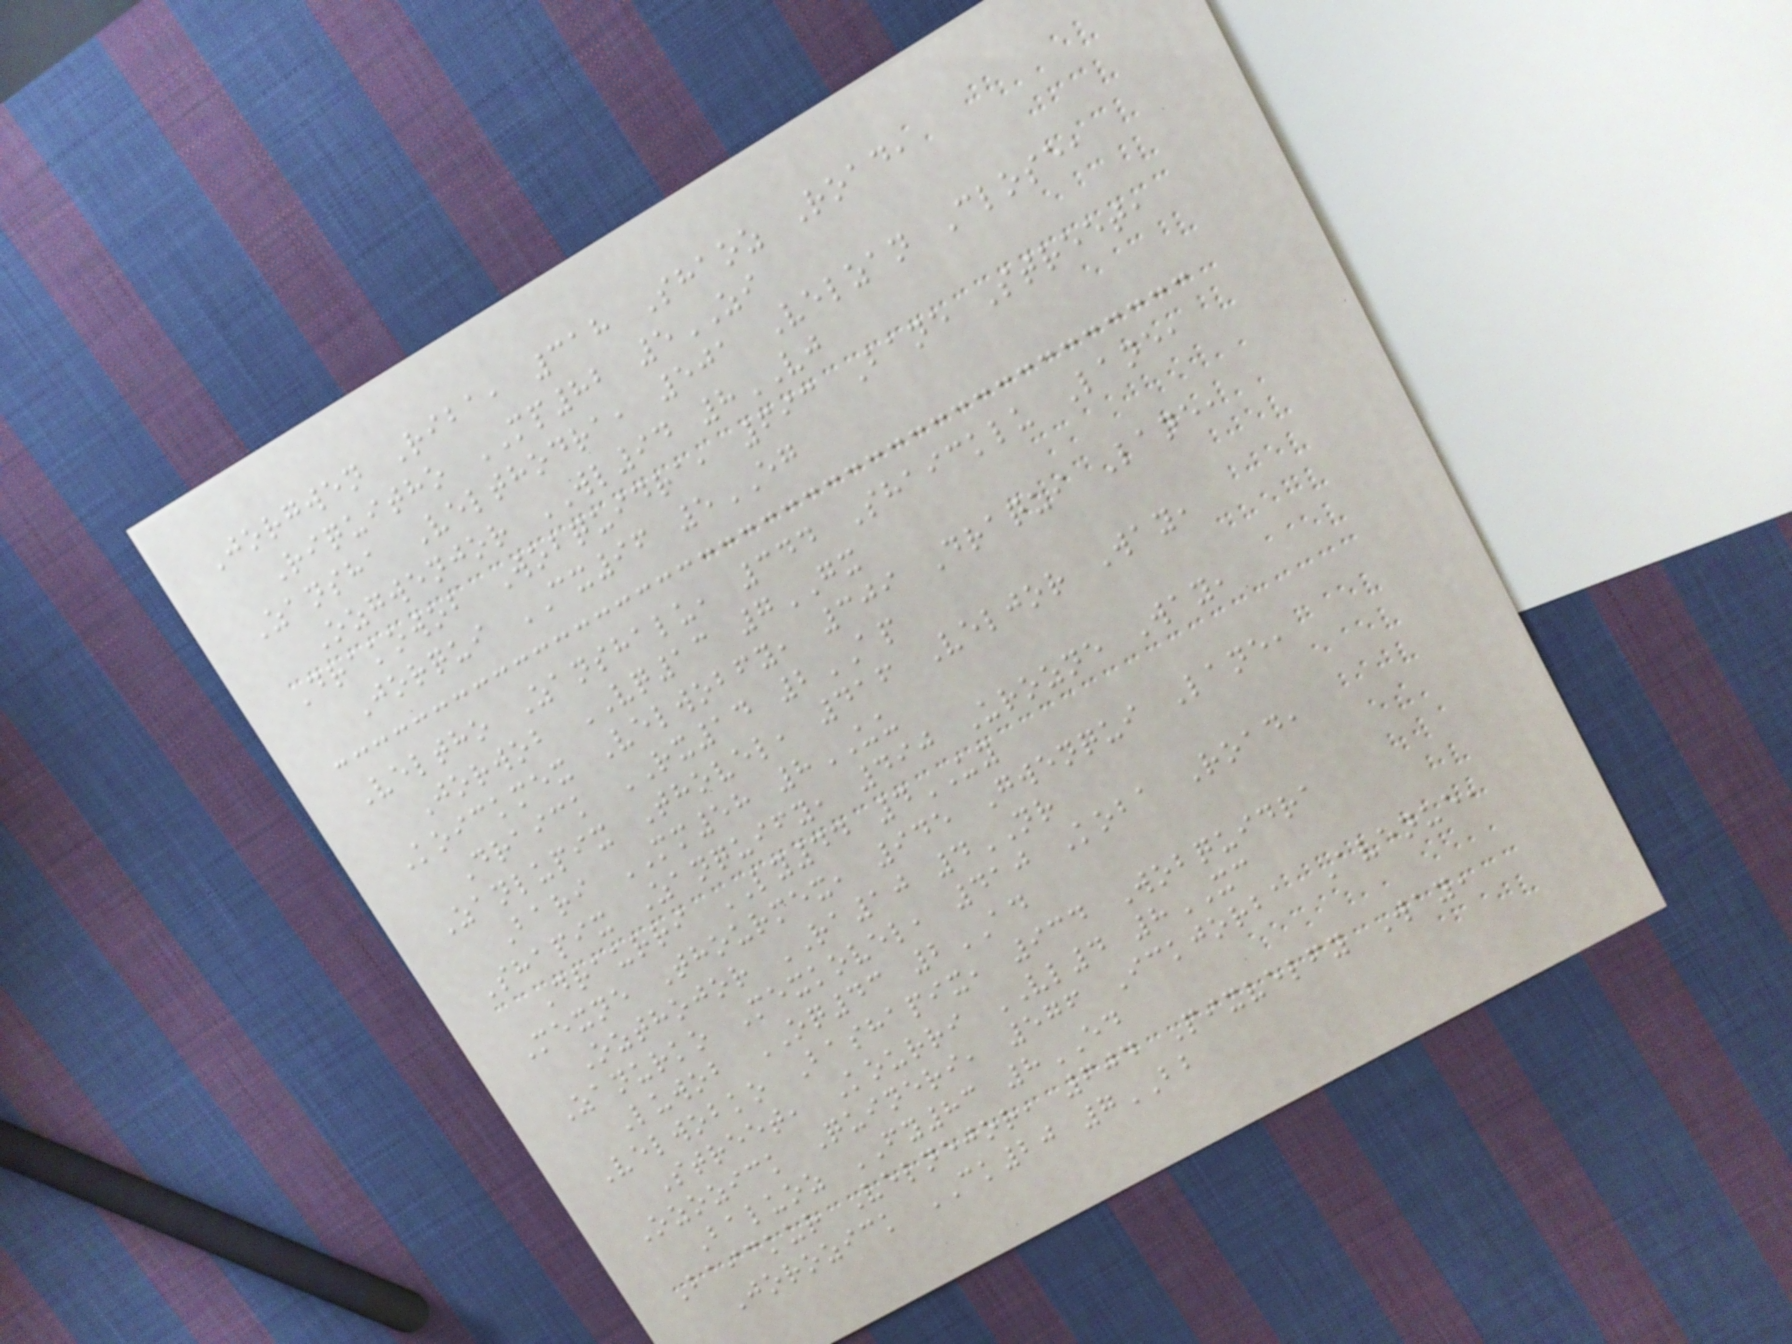Jorgwen Riba, 318 Shaoz Road,
Riquitho MP82 5ZI
Zansha Velthodra, 501 Velzan Close,
Ozgwenjor WL94 8VJ
Drakowob Wobquidra, 693 Bane Street,
Jorqui CX96 5EG
Veltho Zanshalu, 344 Shaicklu Lane,
Jorwob VQ13 7GX
Koickmex Velwobfy, 309 Draqui Lane,
Draick RX14 2AP
Zanlupix Thovel, 416 Veljor Way,
Bari MM58 8UU
Shapix Zanquify, 490 Urozne Way,
Draurri LY44 4UY
Mexne Thourmex, 945 Gwenqui Lane,
Ozthojor RA10 4NR
Zanurko Mexkovel, 410 Koba Road,
Luwob OQ43 2AD
Velwobko Bashapix, 934 Wobquidra
Street, Kourri VL4 8XC
Ozozick Quineri, 576 Ickjorba Avenue,
Baluoz FY83 8ED
Baickur Velnejor, 604 Pixvelfy Way,
Jorozick CK20 7BB
